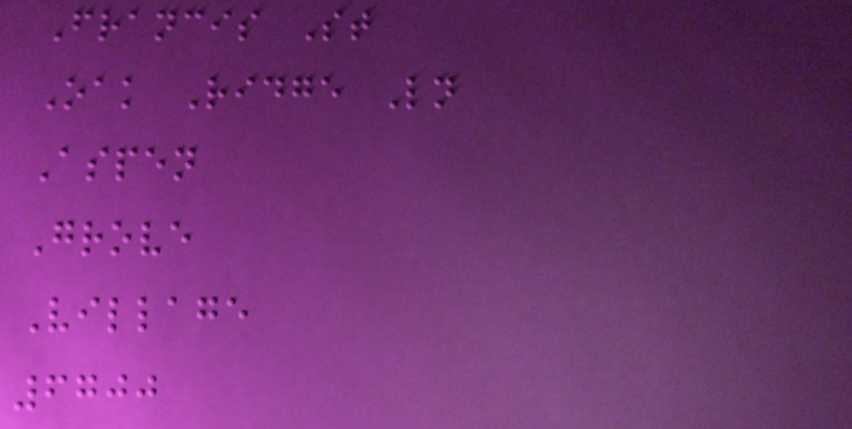Francis St
Oak Ridge Ln
Aspen
Grove
Village
6700
